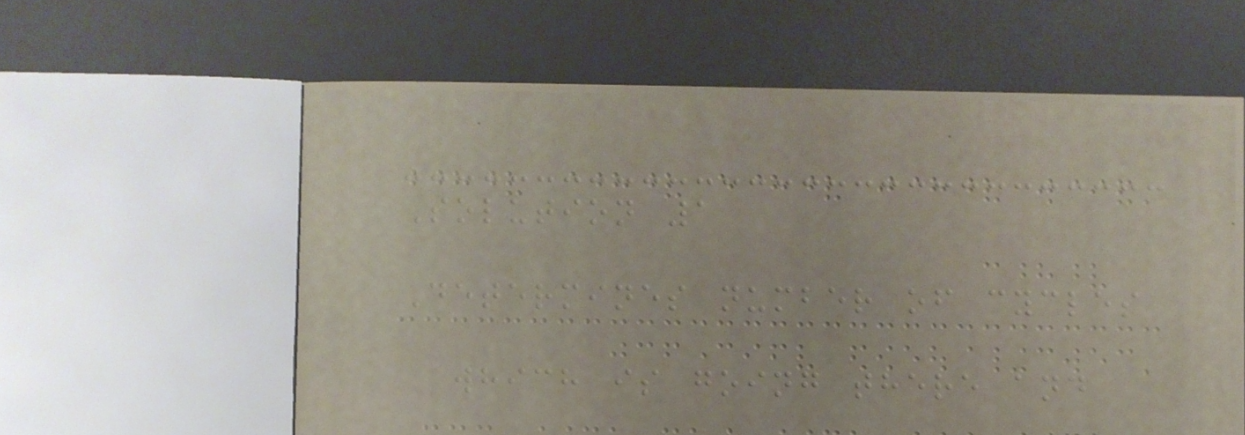Solution 1
Determines number of cycles
which is going there and
